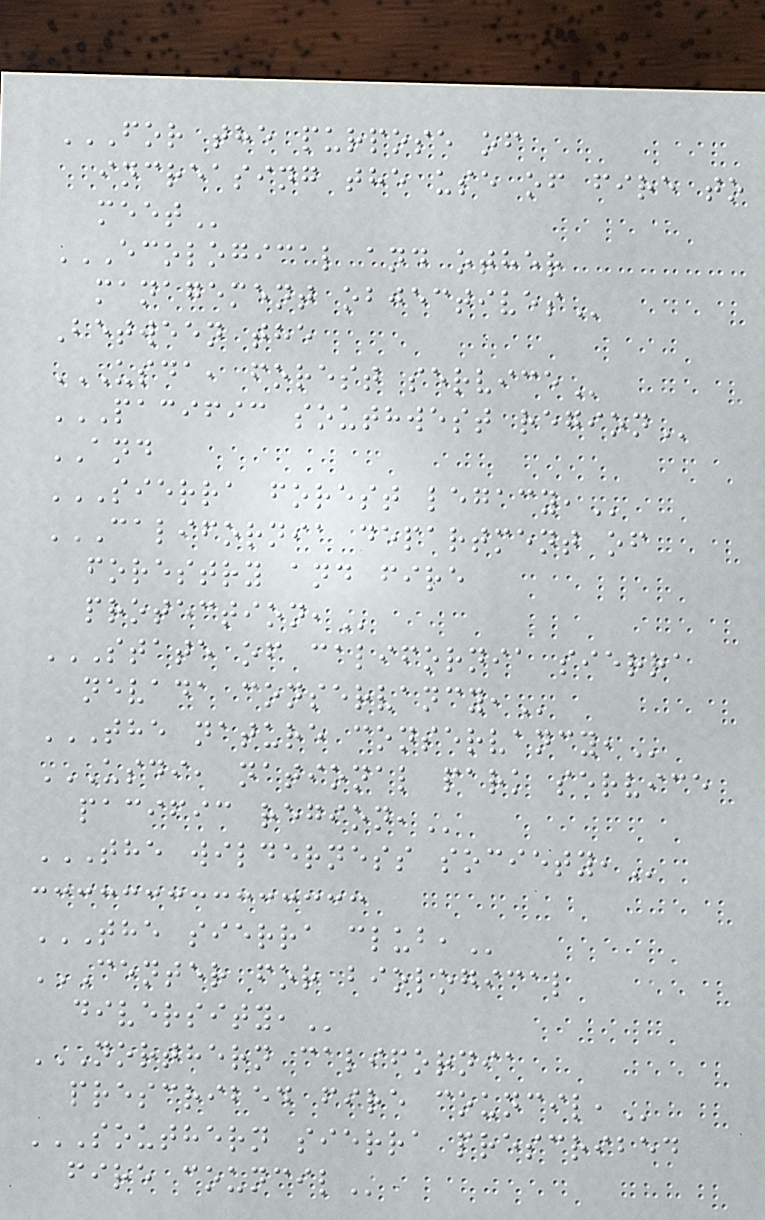FOR THE PURPOSE OF
INCREASING THE USE OF FIRE TO
MEET
ECOLOGICAL AND OTHER
MANAGEMENT OBJECTIVES
Between the
USDA, FOREST SERVICE
PACIFIC SOUTHWEST REGION
AND
SIERRA FOREST LEGACY,
CALIFORNIA DEPARTMENT OF
FORESTRY AND FIRE
PROTECTION,
STATE OF CALIFORNIA SIERRA
NEVADA CONSERVANCY,
THE NATURE CONSERVANCY,
USDI, NATIONAL PARK SERVICE
PACIFIC REGION,
THE WILDERNESS SOCIETY,
THE SIERRA CLUB,
CENTER FOR BIOLOGICAL
DIVERSITY,
NORTHERN CALIFORNIA
PRESCRIBED FIRE COUNCIL,
SOUTHERN SIERRA PRESCRIBED
FIRE COUNCIL
